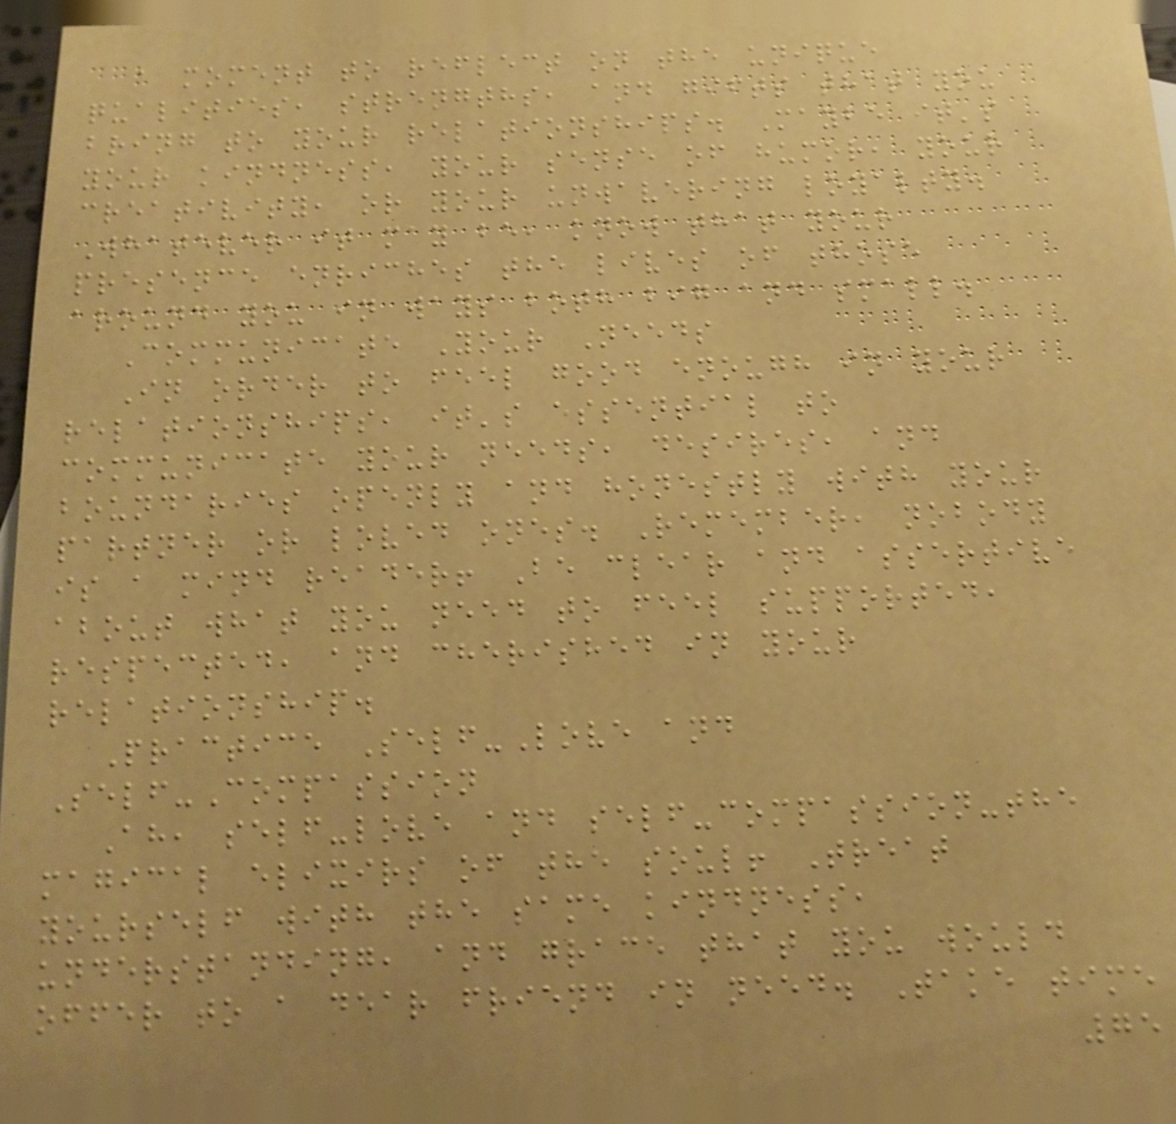a moment to reflect on the unique
qualities, strengths, and gifts that you
bring to your relationships. Maybe it's
your kindness, your sense of humor, your
creativity, or your unwavering loyalty.
Whatever it may be, know that your
presence enriches the lives of those
around you in ways both big and small.
Communicate Your Needs
In order to feel good enough in your
relationships, it's essential to
communicate your needs, desires, and
boundaries openly and honestly with your
partner or loved ones. Remember, nobody
is a mind reader! Be clear and assertive
about what you need to feel supported,
respected, and cherished in your
relationship.
Practice Self-Love and
Self-Compassion
Ah, self-love and self-compassion-the
magical elixirs of the soul! Treat
yourself with the same kindness,
understanding, and grace that you would
offer to a dear friend in need. Take time
75
